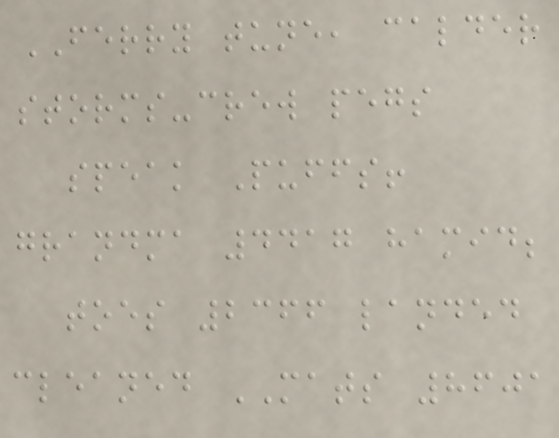FERRY tune, calder
storms-crew pegs
speak Puffs!
grandma 4417 hamid;
toes 2366 landed
cleaned MATS 8601
